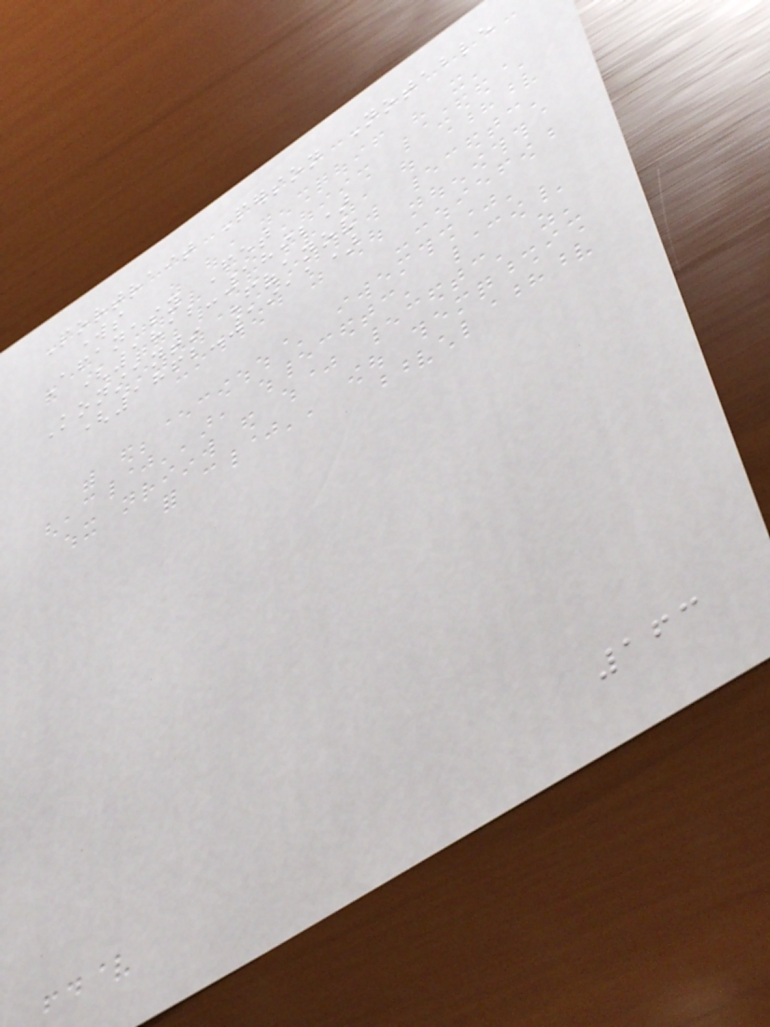Portrait Person Notable
works
Afanasy Fet
(1812-1892)
Konstantin Fofanov
(1862-1911)
163
